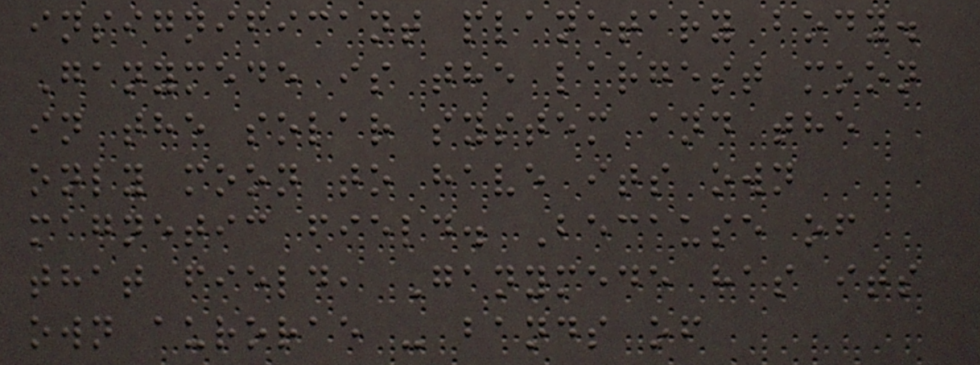insignificant planetary body.
Ganymede is the largest moon
in the solar system and the
only moon to have its own
magnetic field. Because of
that field, Ganymede has its
own aurorae - bands of
